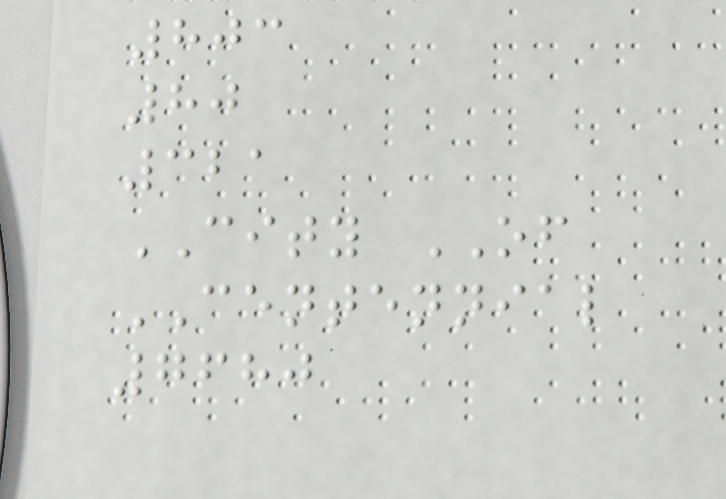803
80
321
CITY OF
CENTENNIAL
7680
